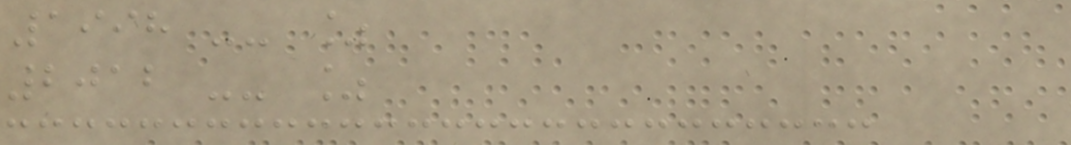1998 -- %
2012 -- %
